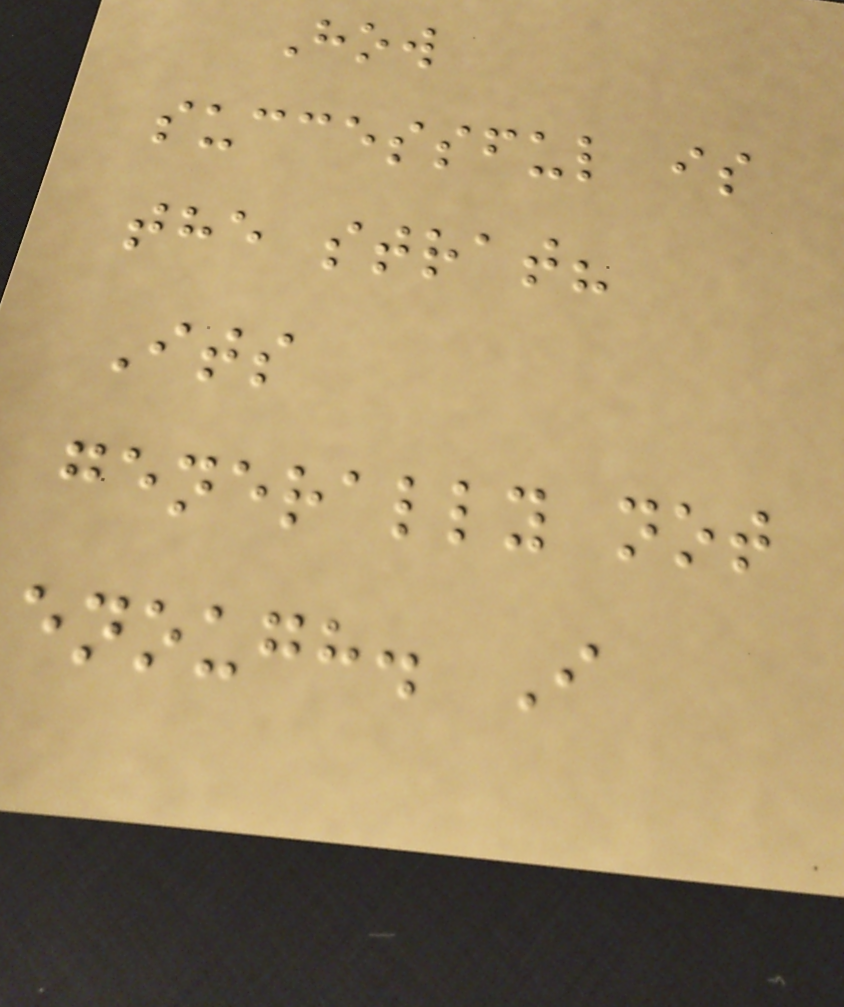How
successful is
the strat?
Its
generally not
enough. I
